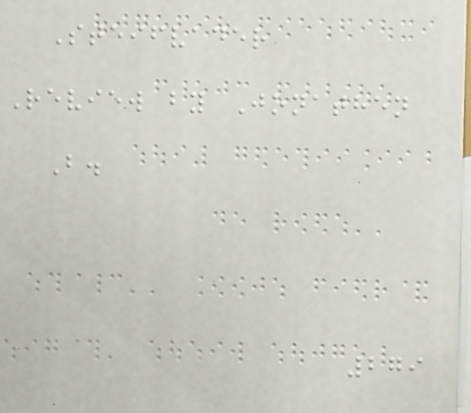Steifvader
Review by Jonathen
B.
279
